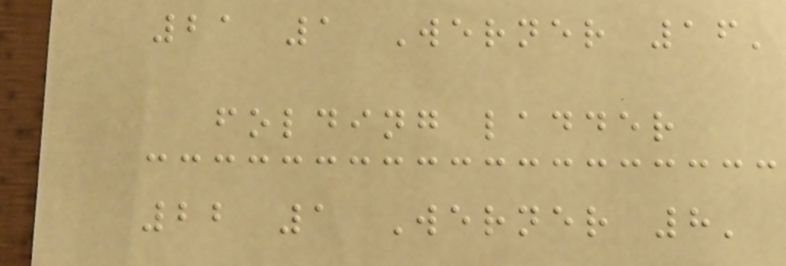21 1 Werner 16'
folding ladder
22 1 Werner 8'
